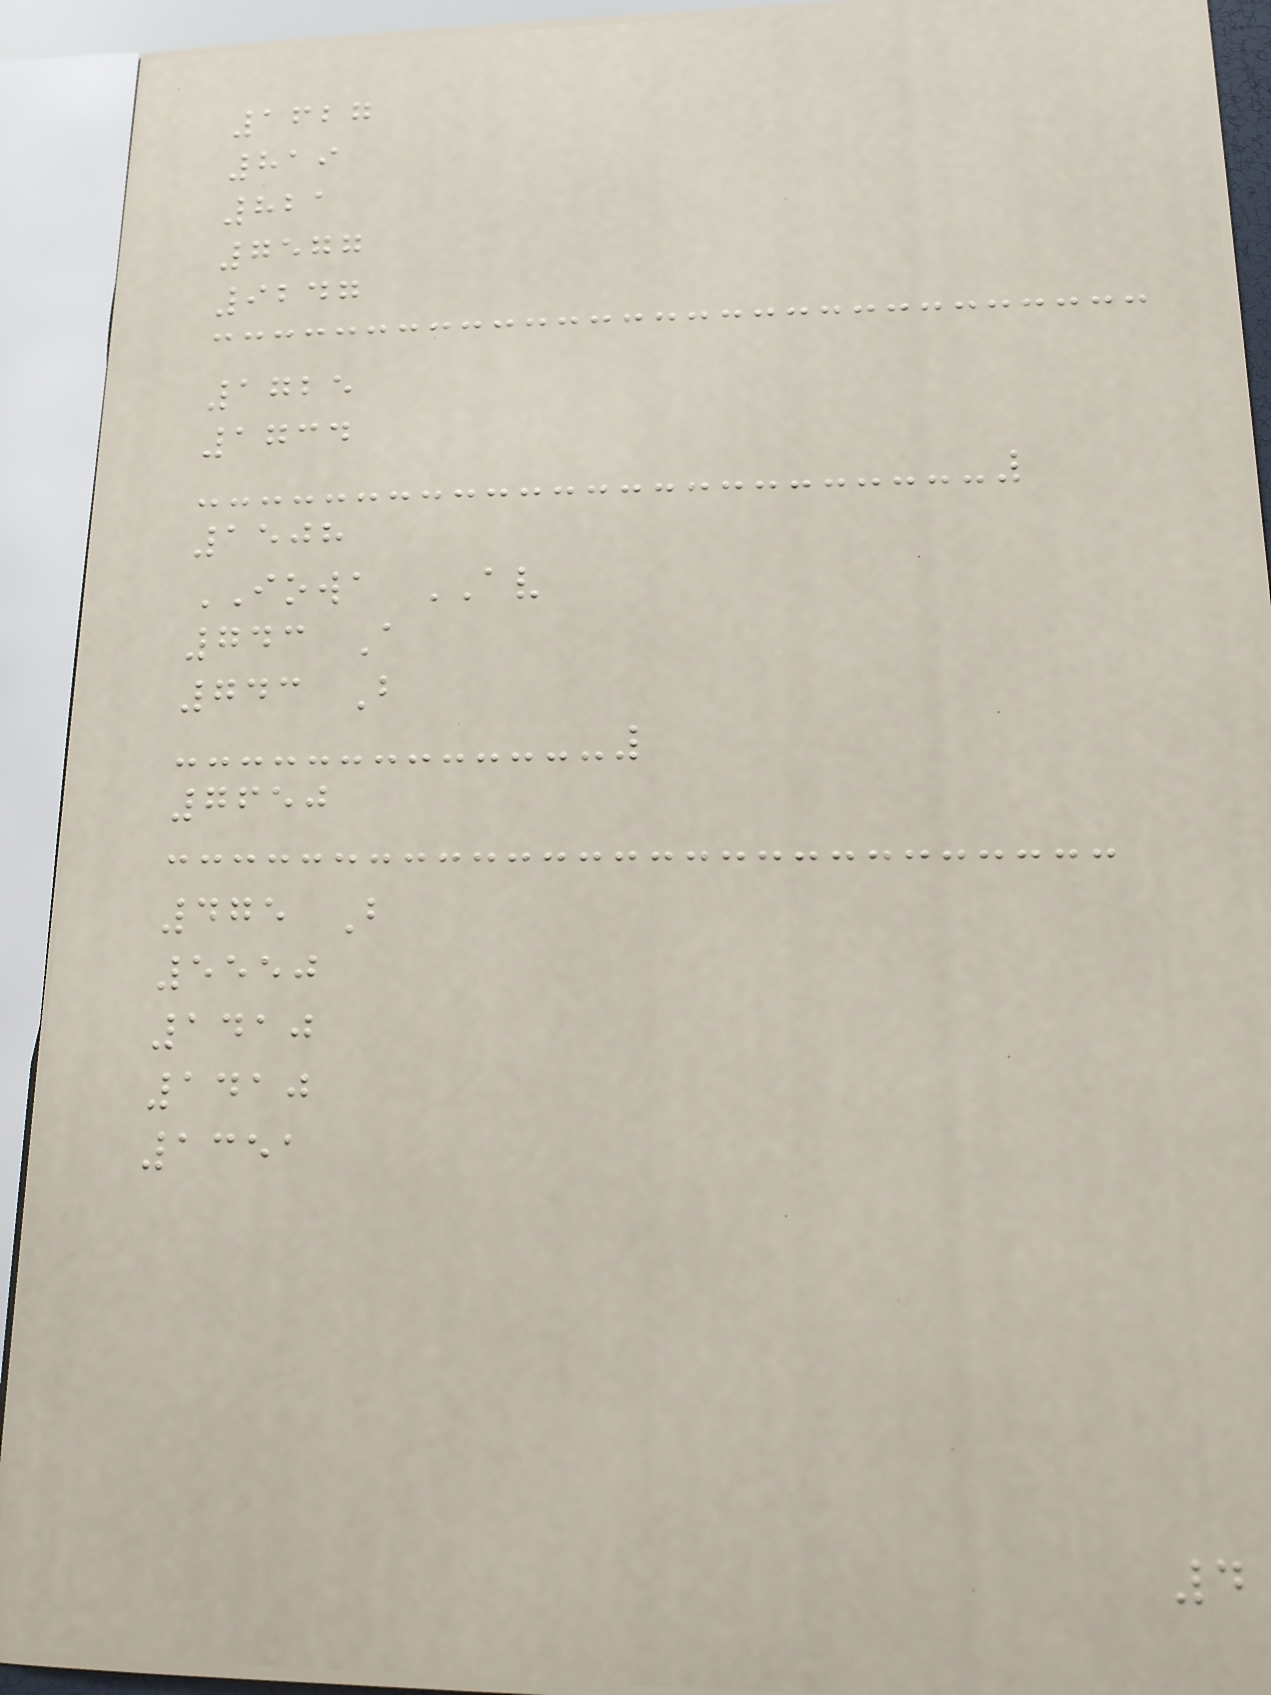1627
819
821
7577
9247
1725
1734
1508
IOWA AV
743 A
743 B
7650
475 B
5550
1410
1410
1351
4
